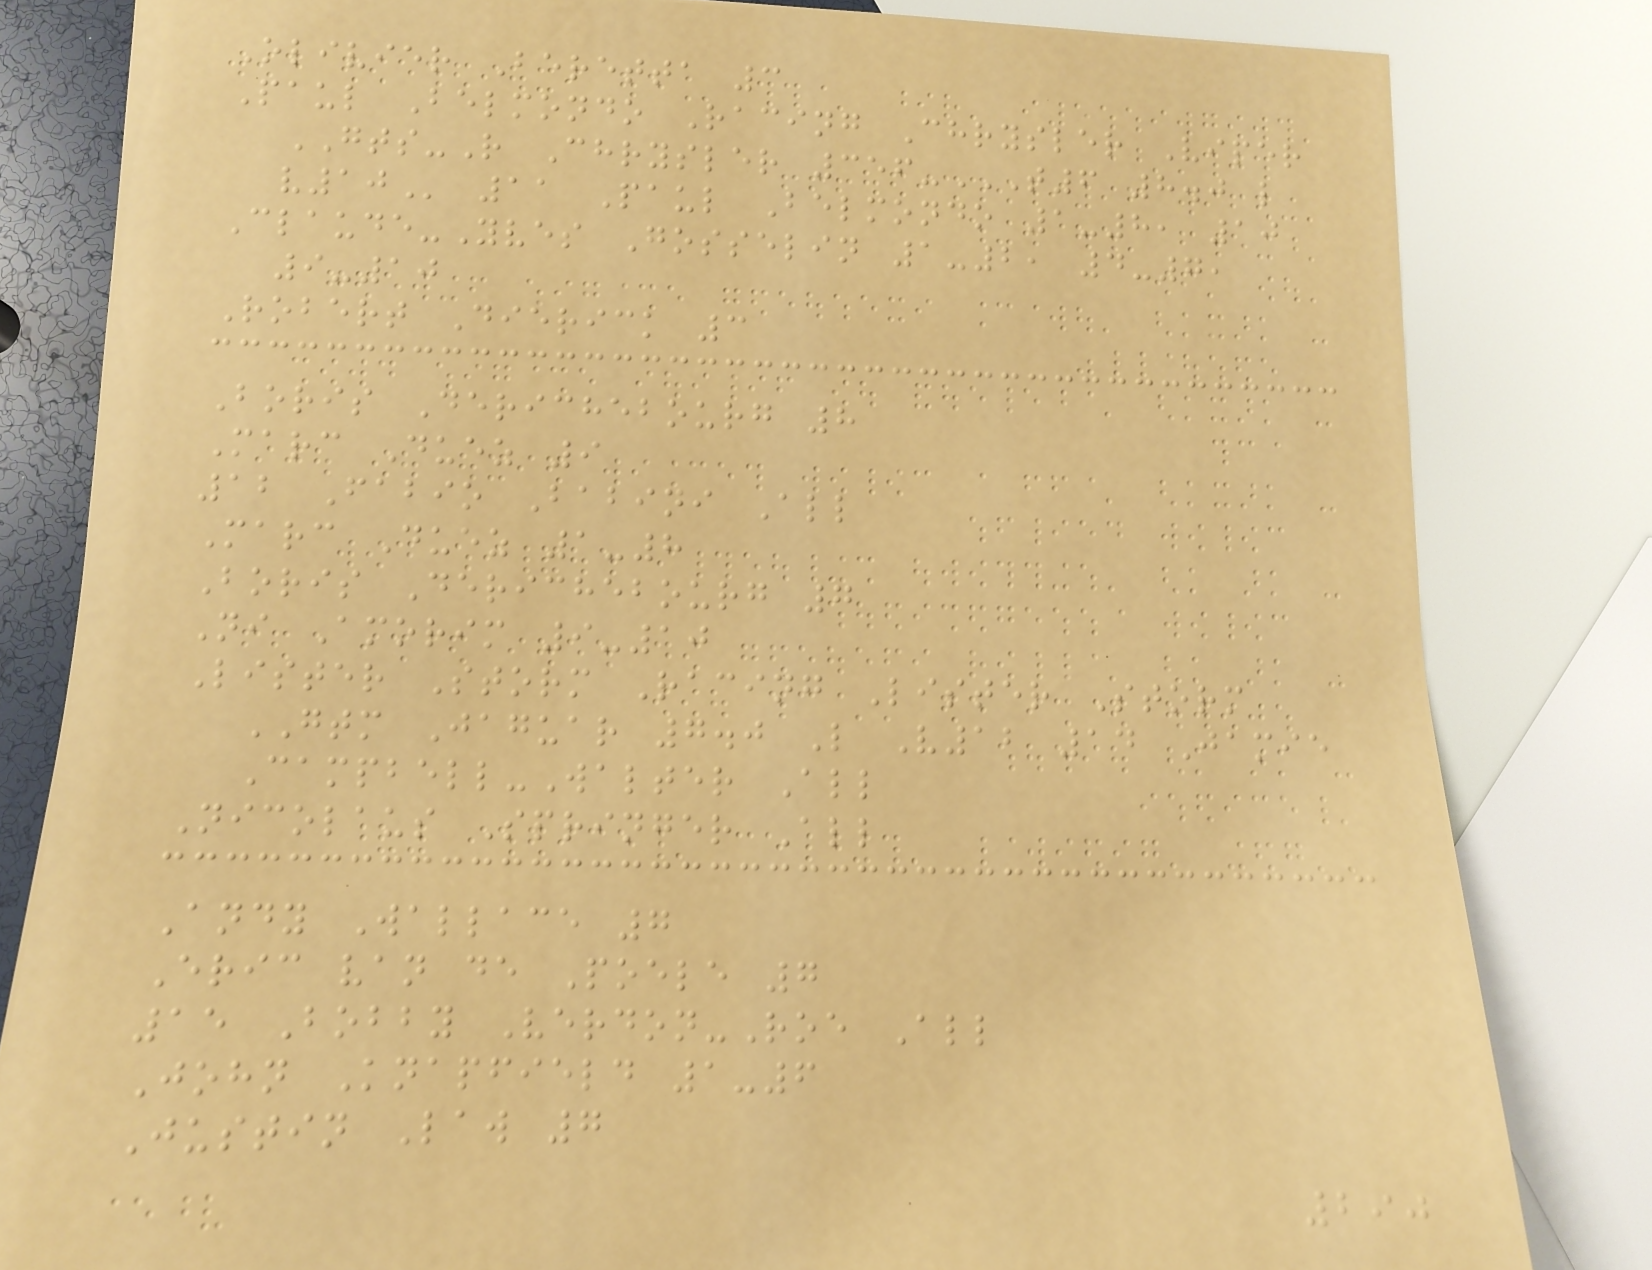Olivier Beretta 3
Paul Belmondo Racing Chrysler Viper
GTS-R Chrysler 356-T6 8.0 L
V10 11 Paul Belmondo 1-8, 10
Claude-Yves Gosselin 1-2, 4-7,
9-10
Robert Dierick 3
Boris Derichebourg 8
Marc Duez 9
12 Fabio Babini All
Marc Duez 1-8
Boris Derichebourg 7
Ni Amorim 9-10
Lister Storm Racing Lister Storm
GTM Jaguar 7.0 L V12 14 Jamie
Campbell-Walter All
Nicolaus Springer All
Andy Wallace 7
Eric van de Poele 7
15 Bobby Verdon-Roe All
John Knapfield 1-6
Justin Law 7
290
